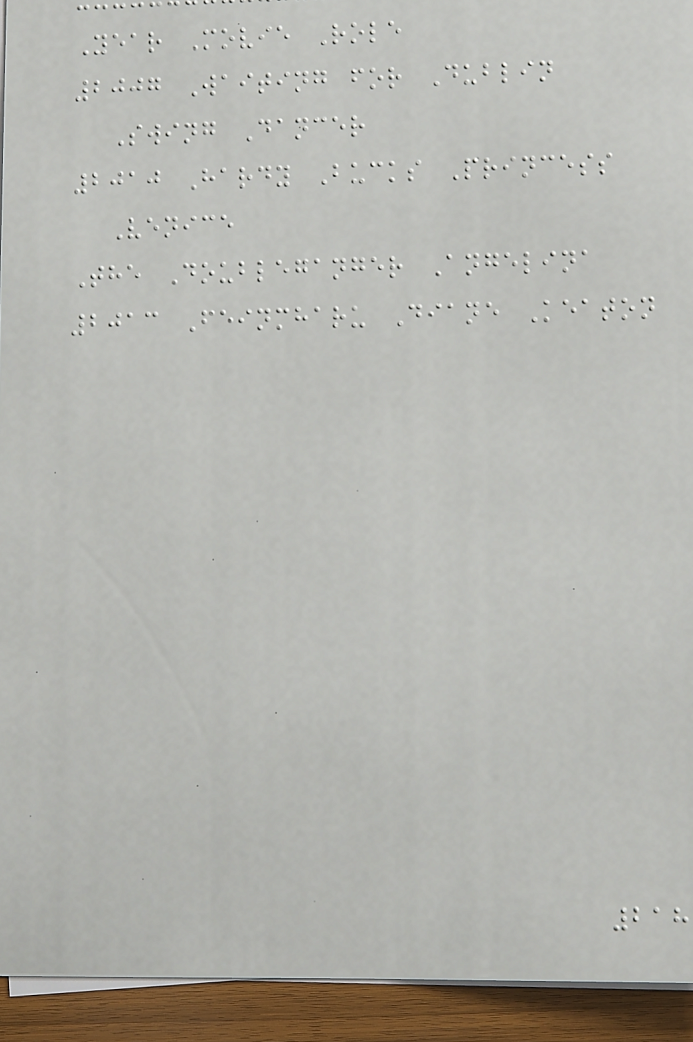Year Movie Role
2007 Waiting for Dublin
Swing Dancer
2010 Hardy Bucks Princess
Venice
The Doubleganger Angelina
2013 Feinmharu Diane Keaton
218
